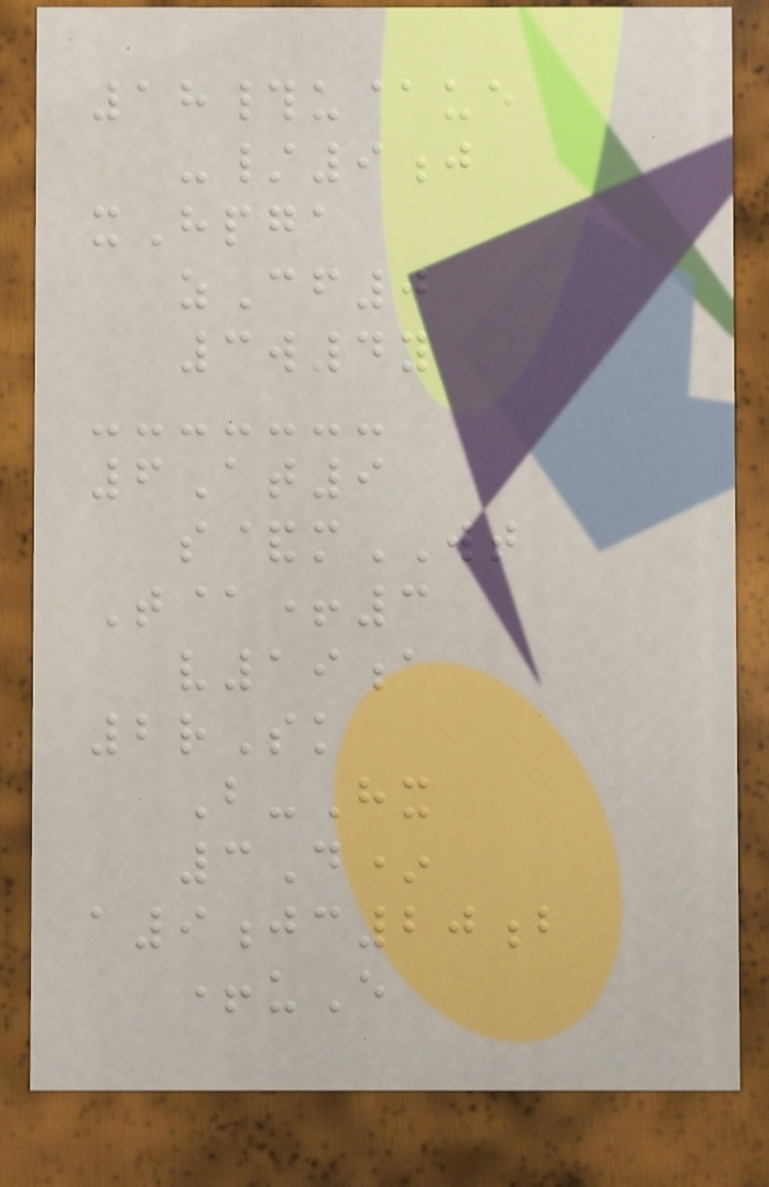18#u@ue
-/9j
xHpga
zCf0
3w4y
6At9
s&mWT
T@+3
v19a
2rSk
B-Hx
3D*
a9jc20b
+uE
